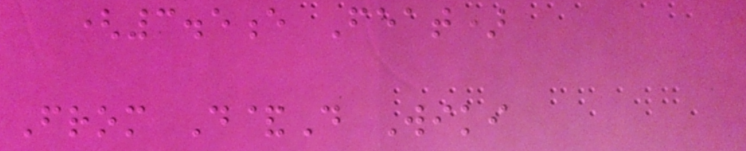(3.5e Feat)
From D&D Wiki
